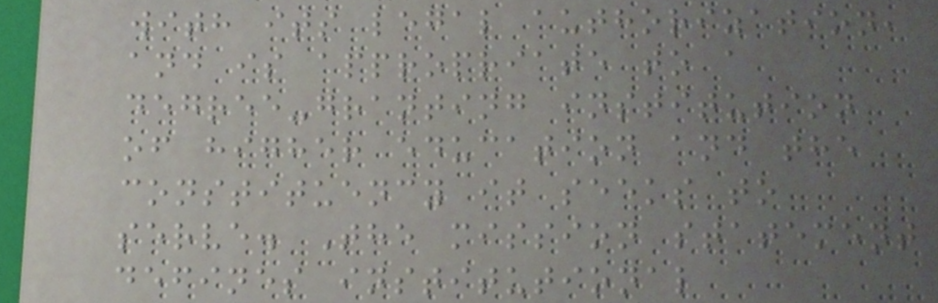with its legal authorization,
and is appropriate to a
degree-granting institution
of higher education and the
constituency it seeks to
serve. The mission statement
defines institutional
